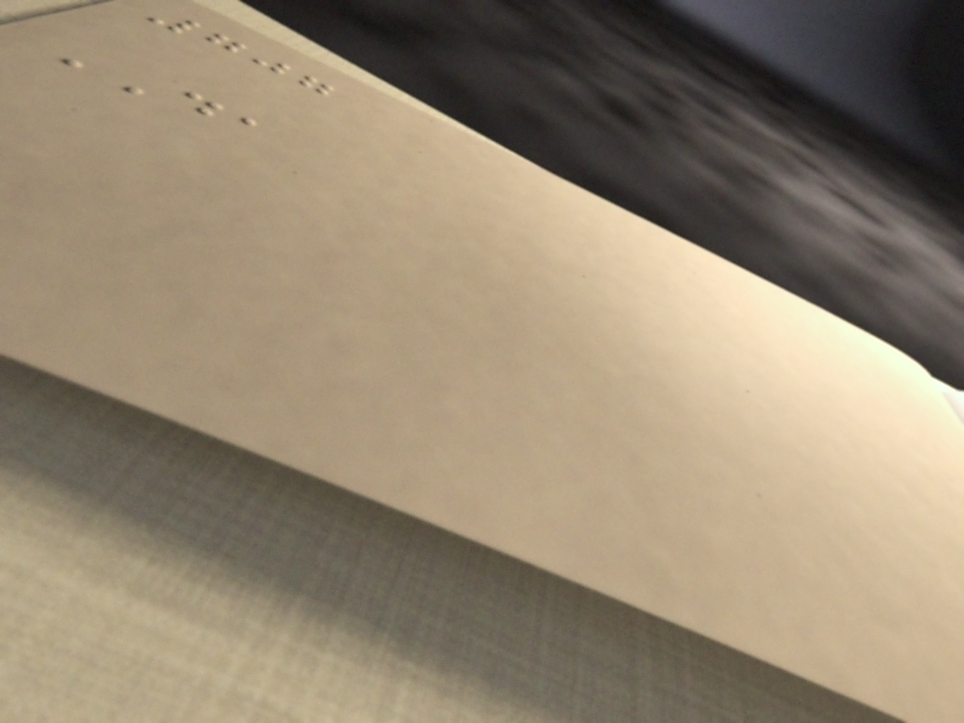707
DA
